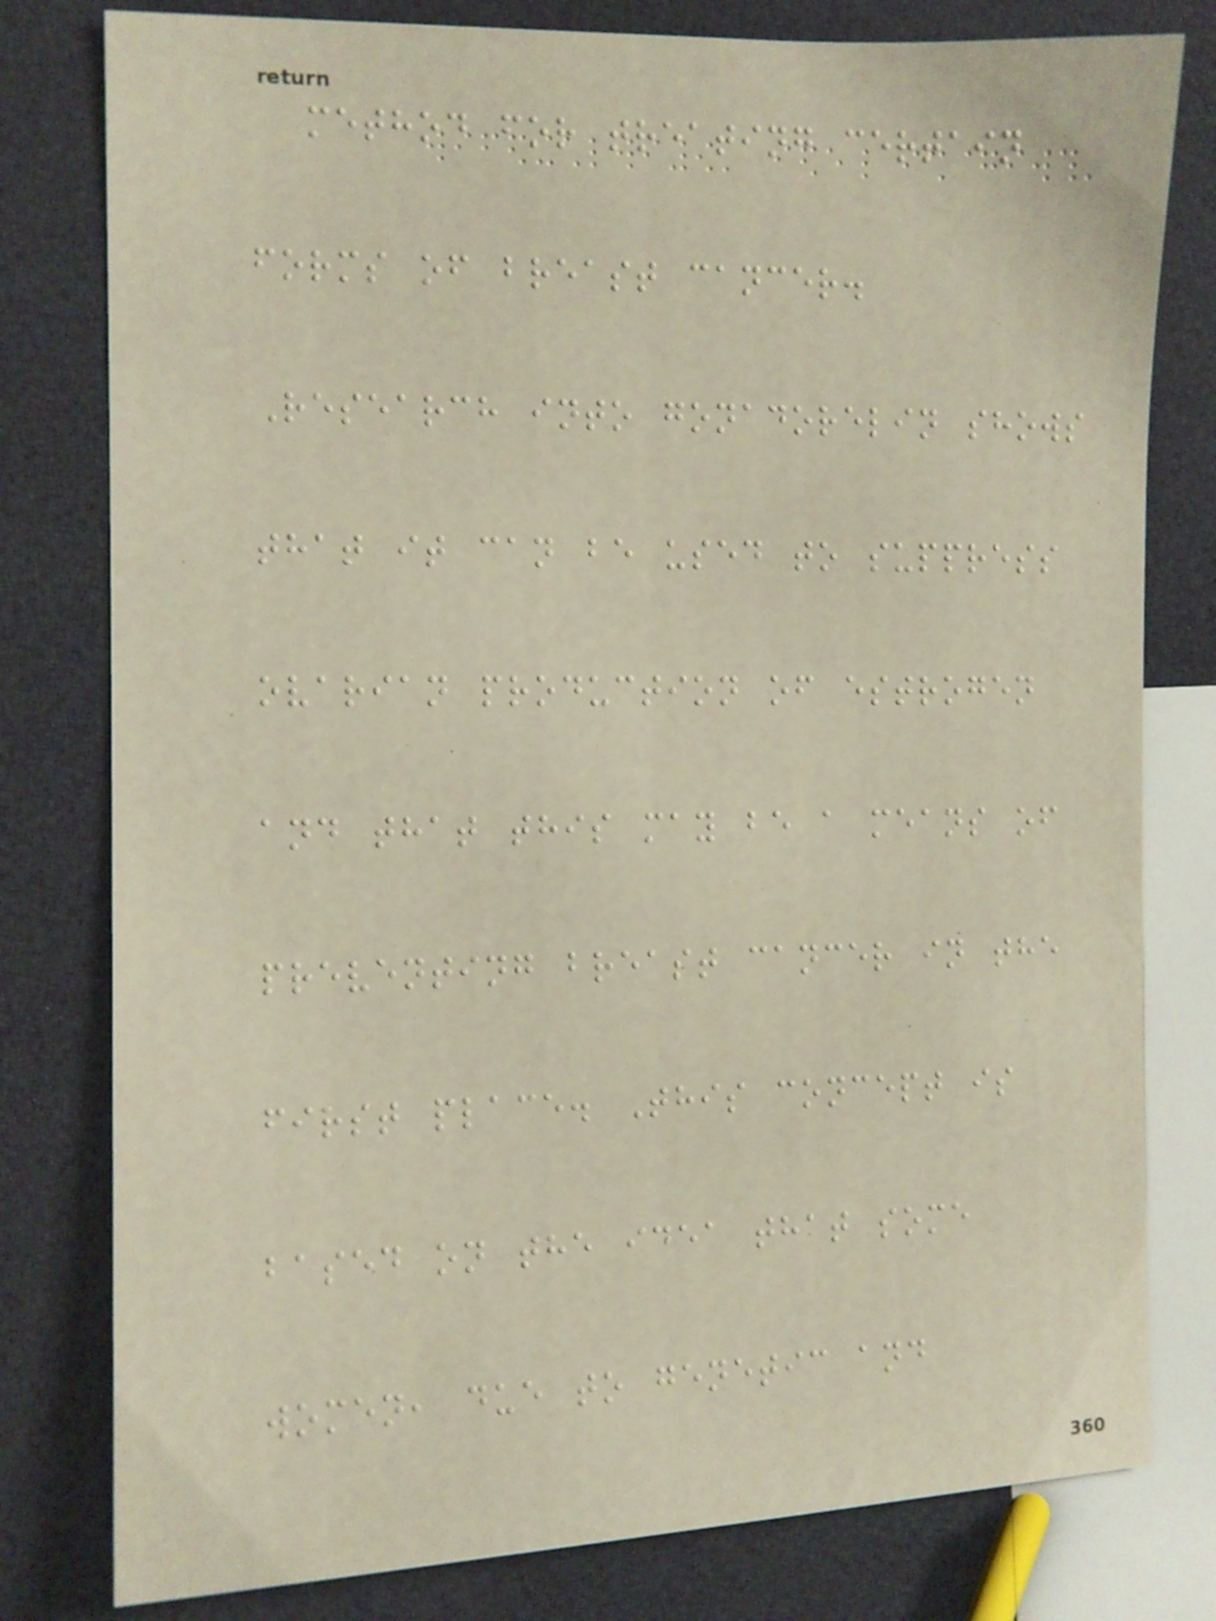method for treating certain
forms of breast cancer.
Research into gonadorelin shows
that it can be used to suppress
ovarian production of estrogen
and that this may be a means of
preventing breast cancer in the
first place. This concept is
based on the idea that some
women, due to genetic and
